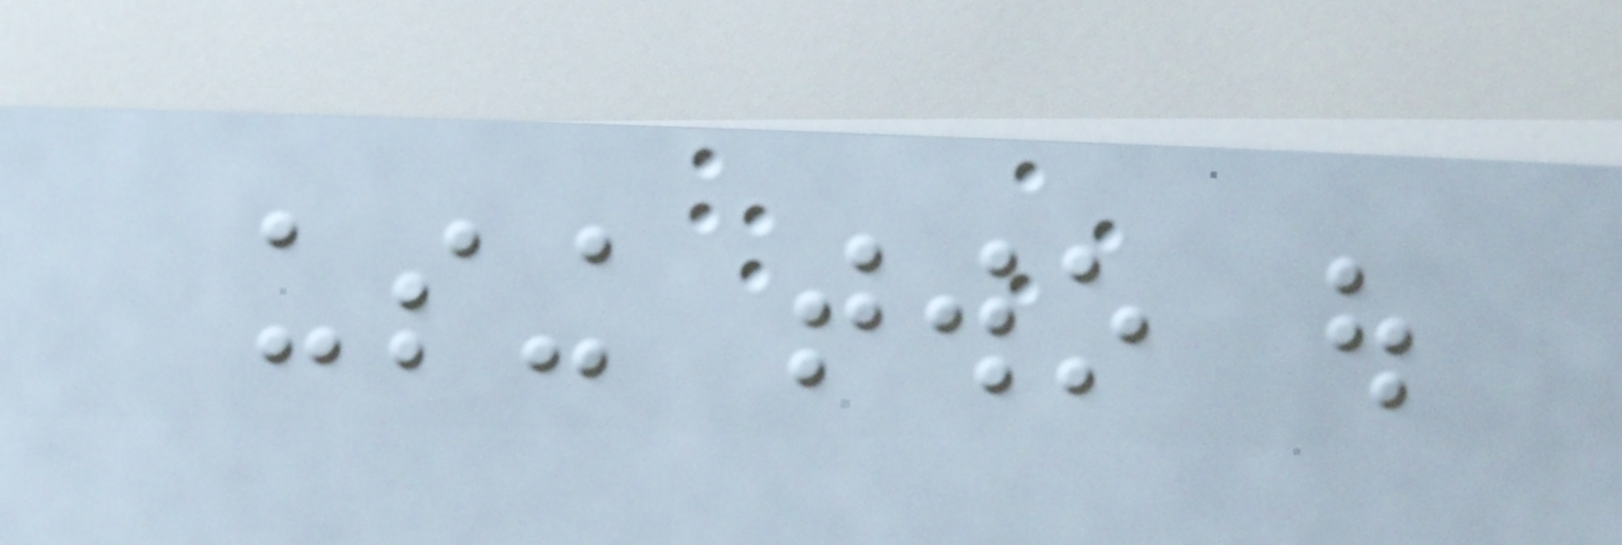using two out
